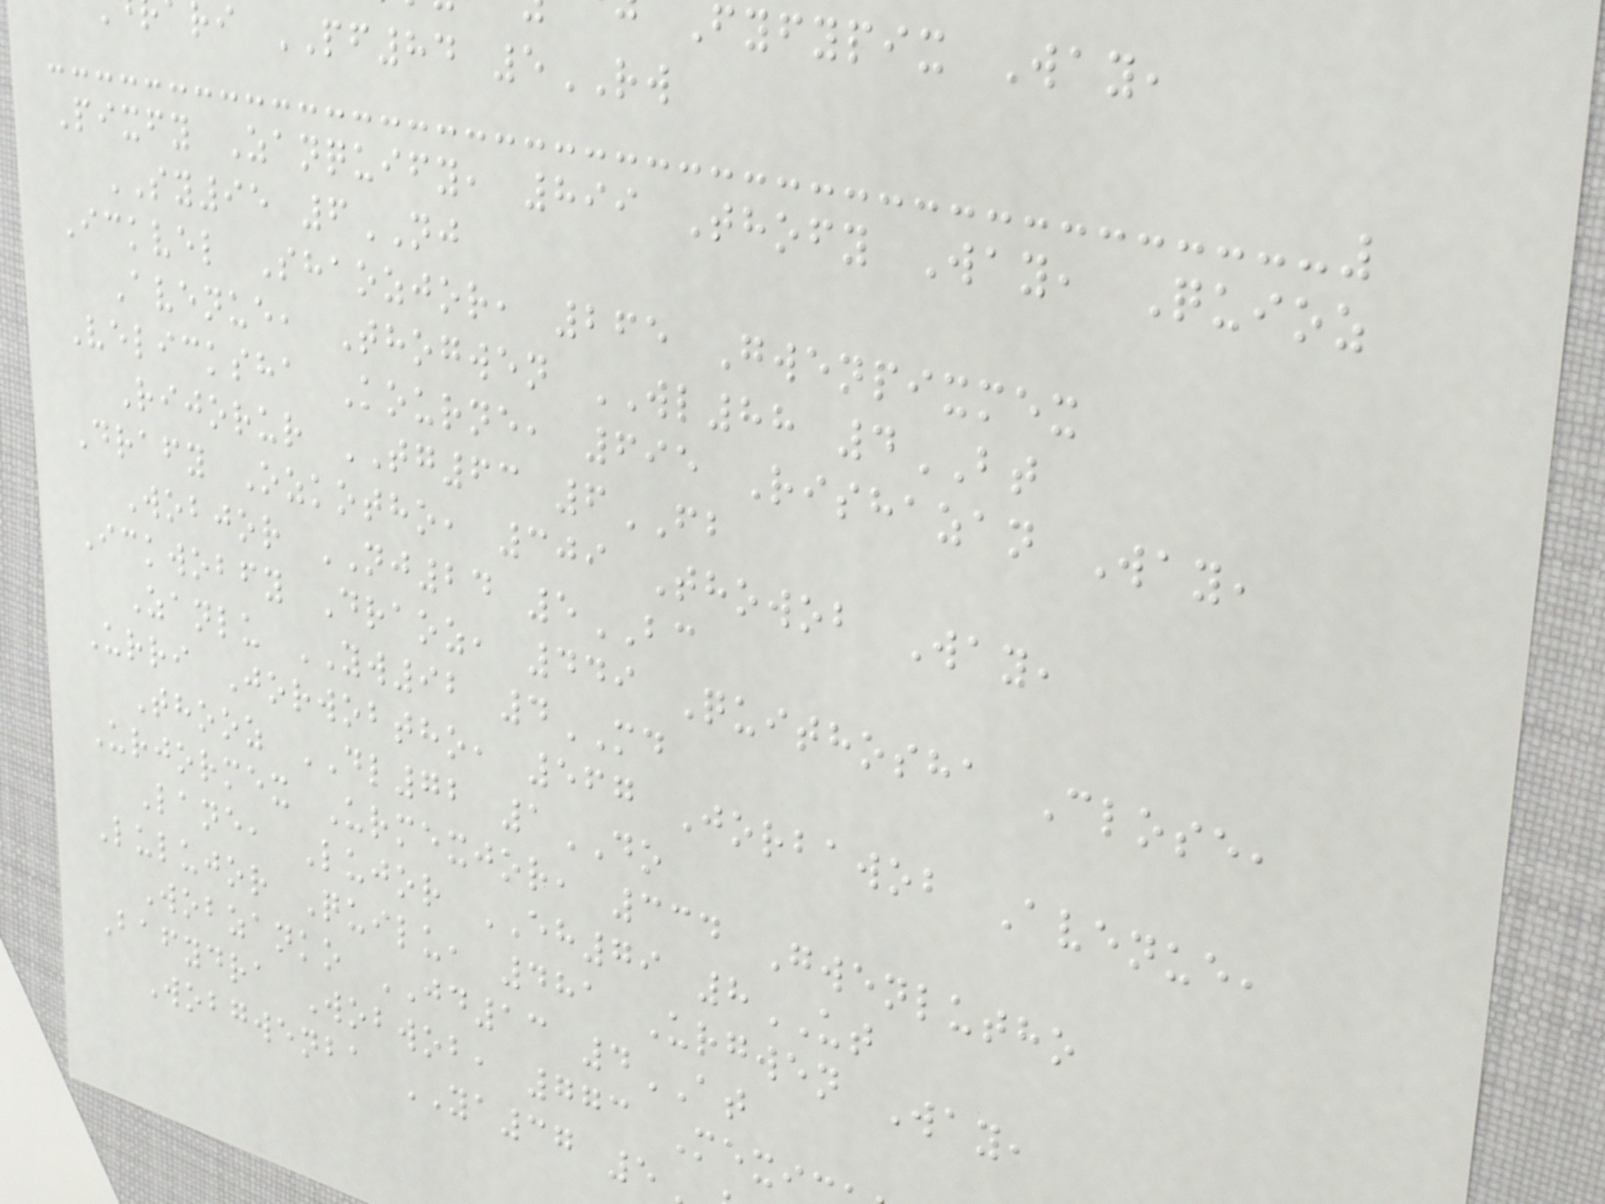fyfypix Way,
ri PF84 5RW
Pixfy Zanquify, 899 Thofy Way, Quioz
SY95 6NJ
Ickvel Shaozjor, 265 Gwenpixmex
Avenue, Thogwen WL88 4BT
Velicksha Kourne, 695 Rishazan Way,
Rijorur TG63 6FB
Drafy Ozkotho, 309 Thowob Way,
Wobjor NJ24 5BC
Ickwobfy Draoz, 449 Quithosha Close,
Zanlu YW92 4MD
Urri Jorwobtho, 567 Jorbawob Avenue,
Thooz DL72 1DO
Urjormex Urmexjor, 334 Gwenlutho
Lane, Lujor EH79 8UT
Lulujor Quilu, 481 Urgwen Way,
Wobzanko JD13 4AT
Bafydra Wobwob, 773 Mexi
Wobgwenba YA37 5
